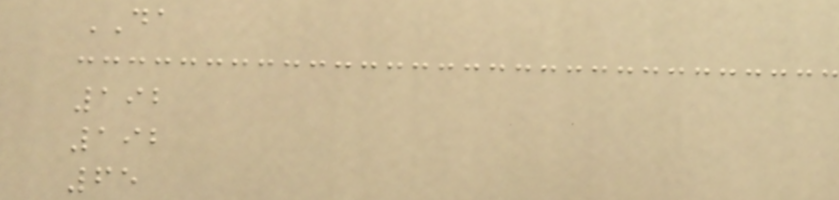DA
192
192
65
